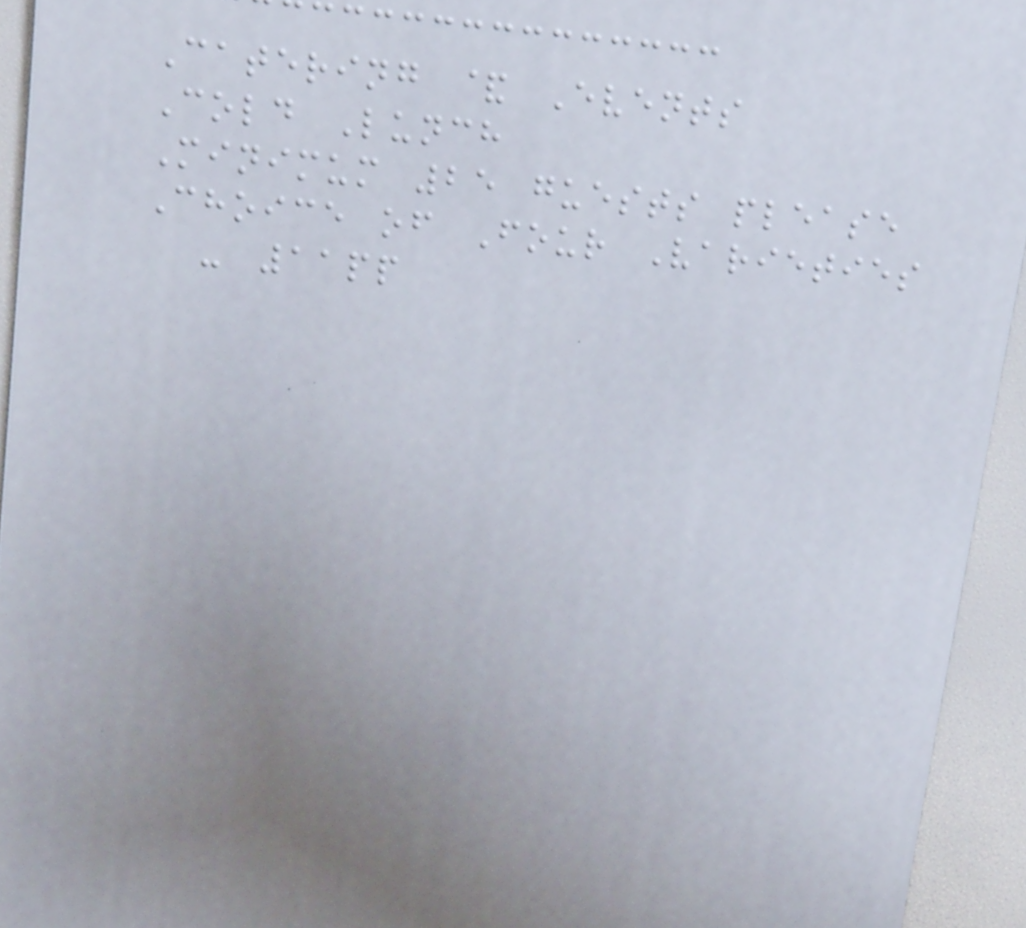Catering & Events
Cold Lunch
Minimum 25 guests please
Choice of Four Varieties
- 11pp
